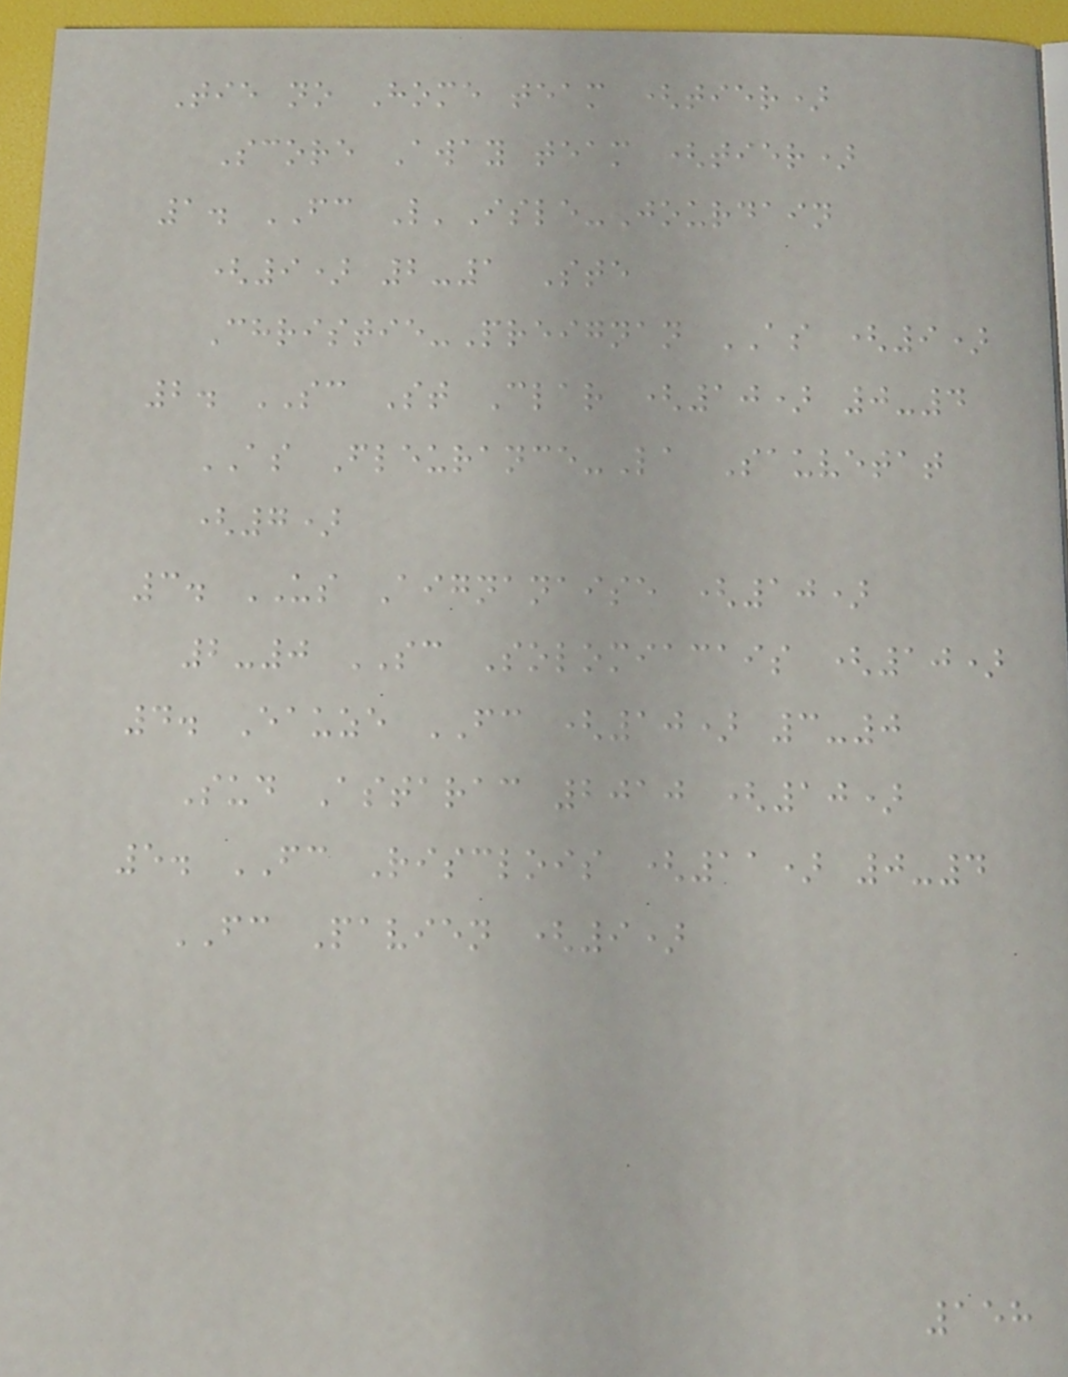Tie no Home team (tier)
Score Away team (tier)
1. FC L'Isle-Jourdain
(9) 2-1 Ste
Christie-Preignan AS (9)
2. SC St Clar (10) 0-4
AS Fleurance-La Sauvetat
(7)
3. US Aignanaise (10)
2-0 SC Solomiacais (10)
4. Eauze FC (10) 3-0
Sud Astarac 2010 (10)
5. FC Risclois (11) 0-4
FC Pavien (9)
158
